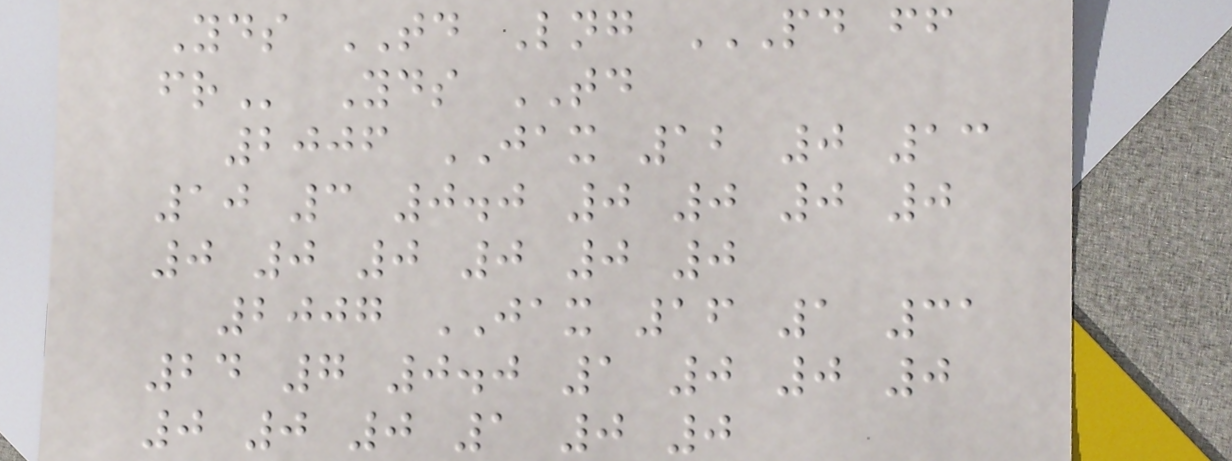Yds TD Lng PD FF
FR Yds TD
2006 JAX 12 0 13
10 3 0.0 0 0 0 0
0 0 0 0 0 0
2007 JAX 16 1 31
24 7 0.0 1 0 0 0
0 0 0 1 0 0
